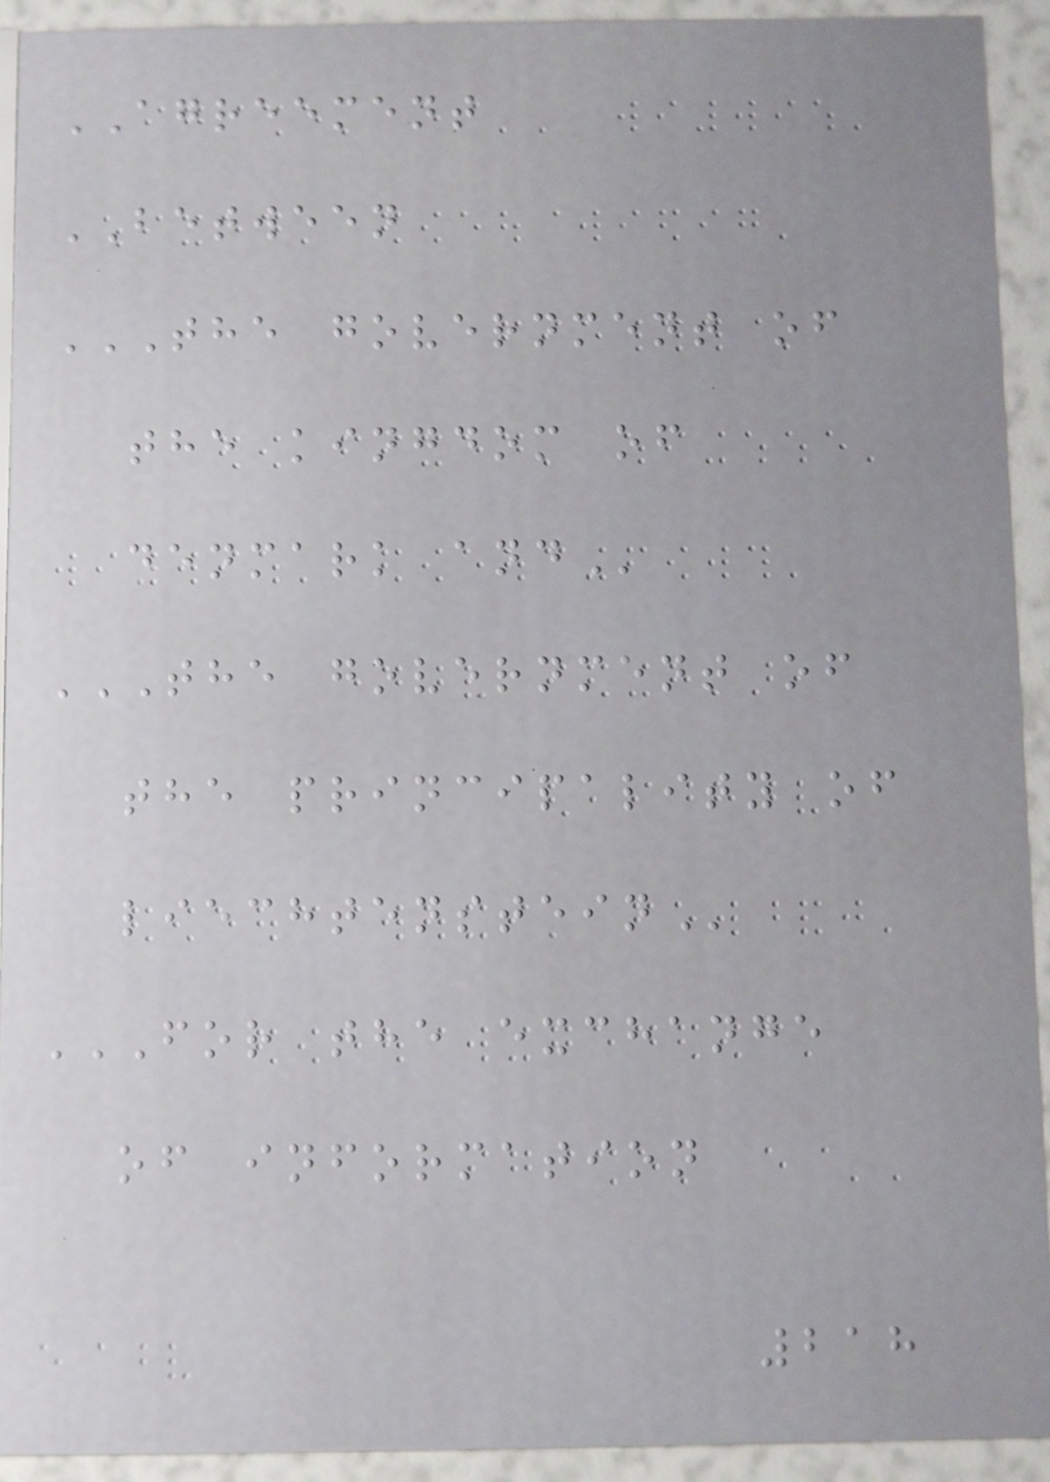AGREEMENT
BETWEEN
THE GOVERNMENT OF
THE KINGDOM OF
DENMARK AND
THE GOVERNMENT OF
THE PRINCIPALITY OF
LIECHTENSTEIN
FOR THE EXCHANGE
OF INFORMATION
218
